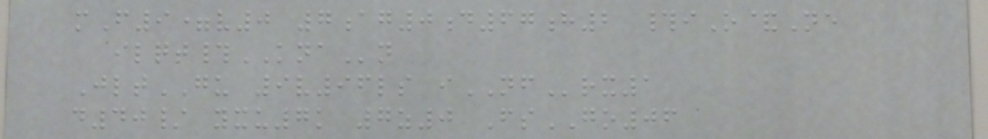mF9=v0 7ag0d67h2 #iO&Ne
ilqt#KNAn
JltGU 9v96ls iNFrx1
d40/ yxu7k 7z0 FsGO06
